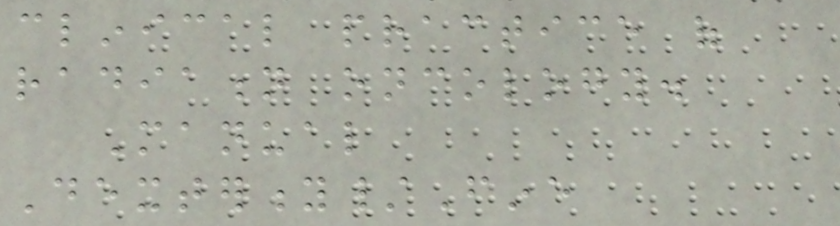clinical practice of
radiation oncology.
Manual
Dexterity/Fine
